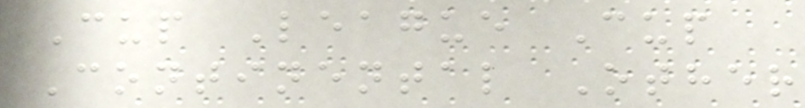Cup League Cup
Continental Other
